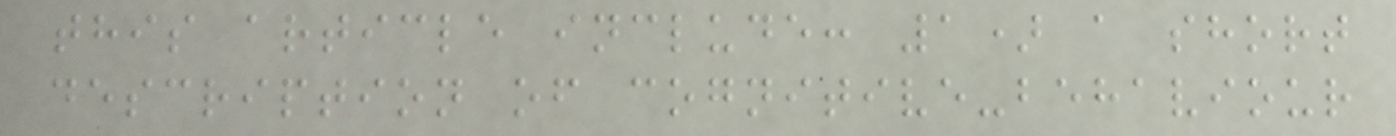this article include: 1) a short
description of cognitive-behaviour
